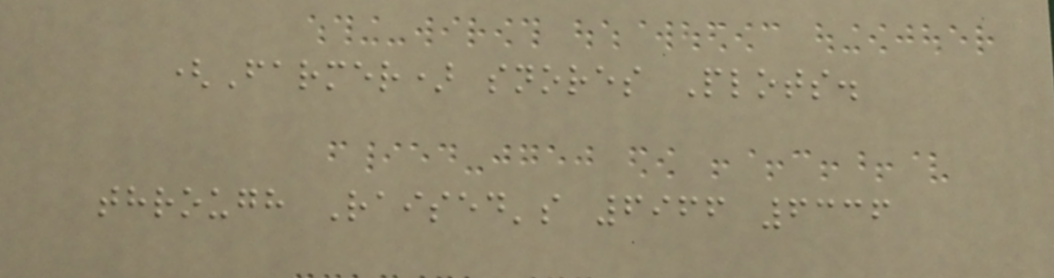(Farmer) snores Plots.
through Raised's 6966 6336
